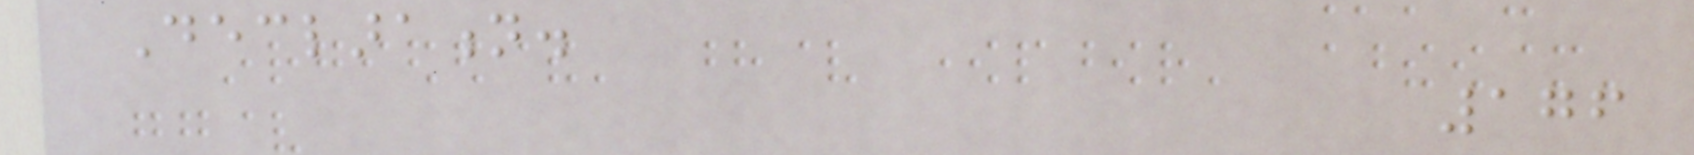Declaration.
176
